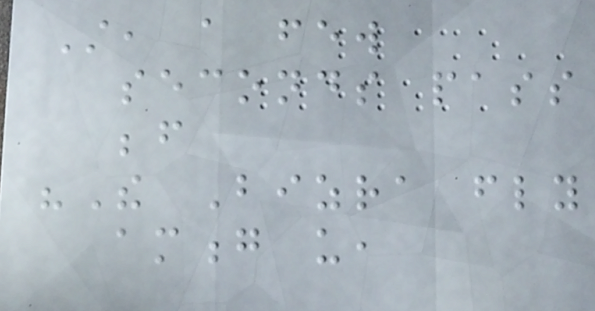Still, a few
seconds pass
before
"The Bizra fly
among us,
